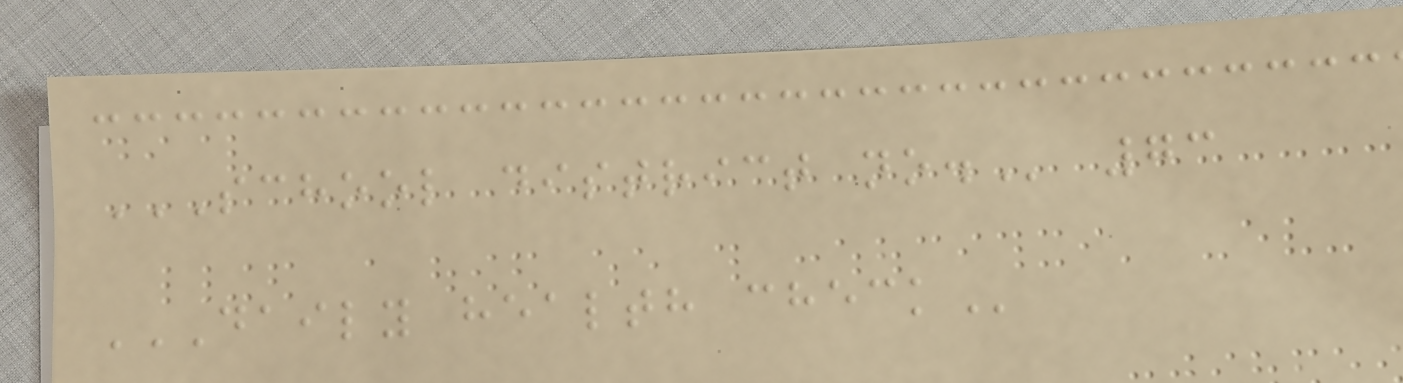SCHOOL DISTRICT NO. 73
DAILY HEALTH CHECK
